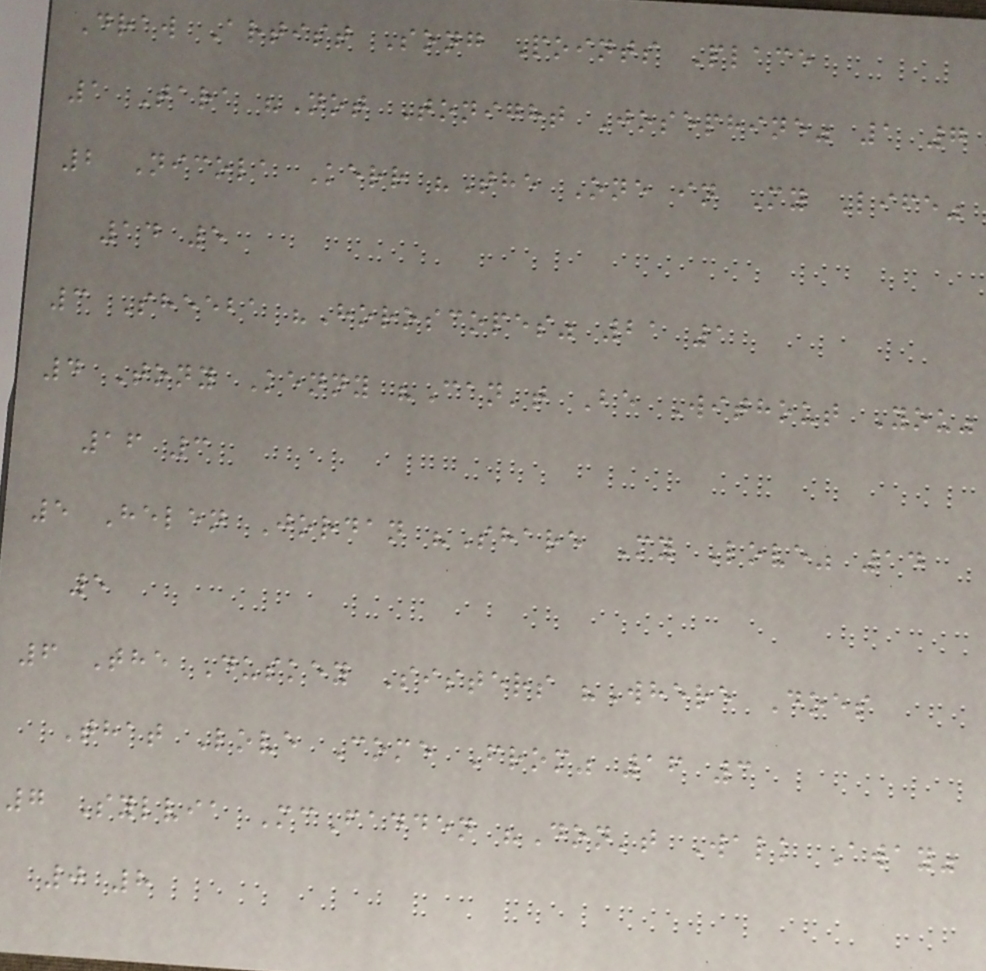Draw Artist Song Points Place
1 Tara "Not Tonight Josephine" 1 7
2 Nicola Kerr "The One in My Life"
14 5
3 Sheeba "Horoscopes" 21 1
4 Tony Kenny "Can't Be Without You"
16 3
5 Helen Jordan "Share My Love" 14
5
6 The Duskey Sisters "Where Does
That Love Come From" 16 3
7 Sylvia McFadden "Don't Walk Away"
0 8
